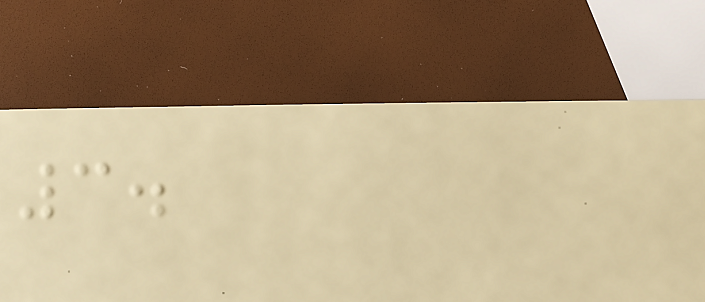3.
